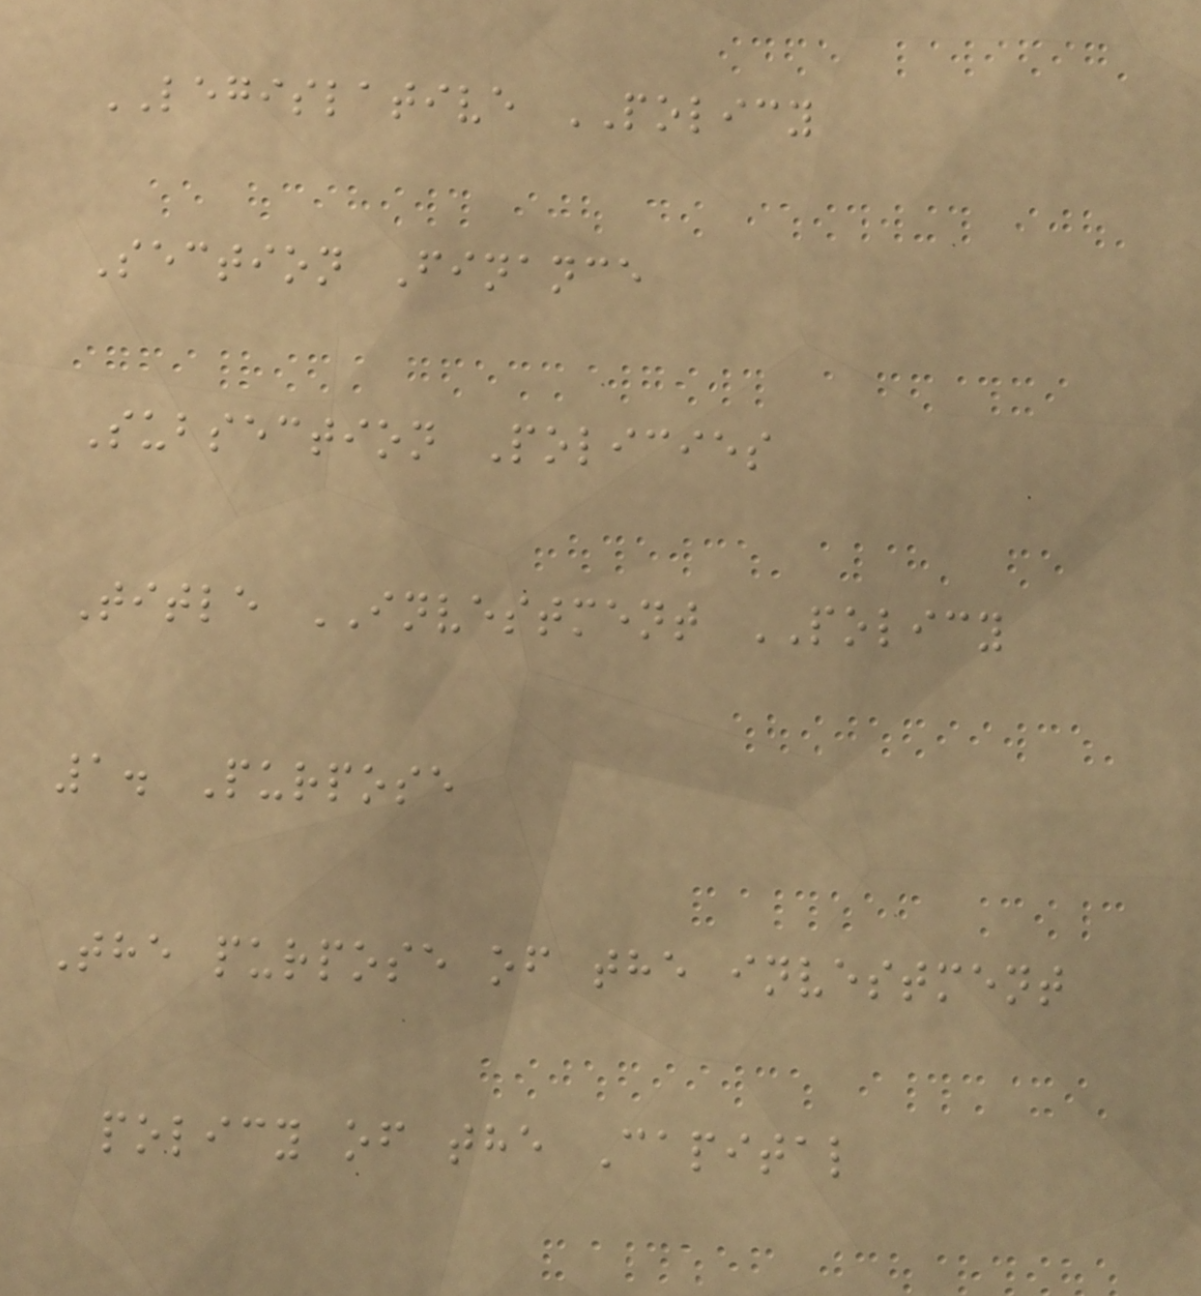LEGISLATIVE POLICY
Section Finance
Subsection Policies
Title INVESTMENT POLICY
1. Purpose
The purpose of the investment
policy of the Capital
